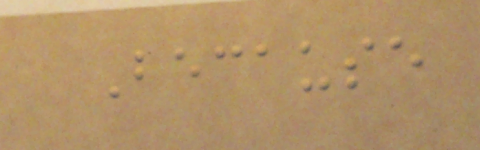Because
